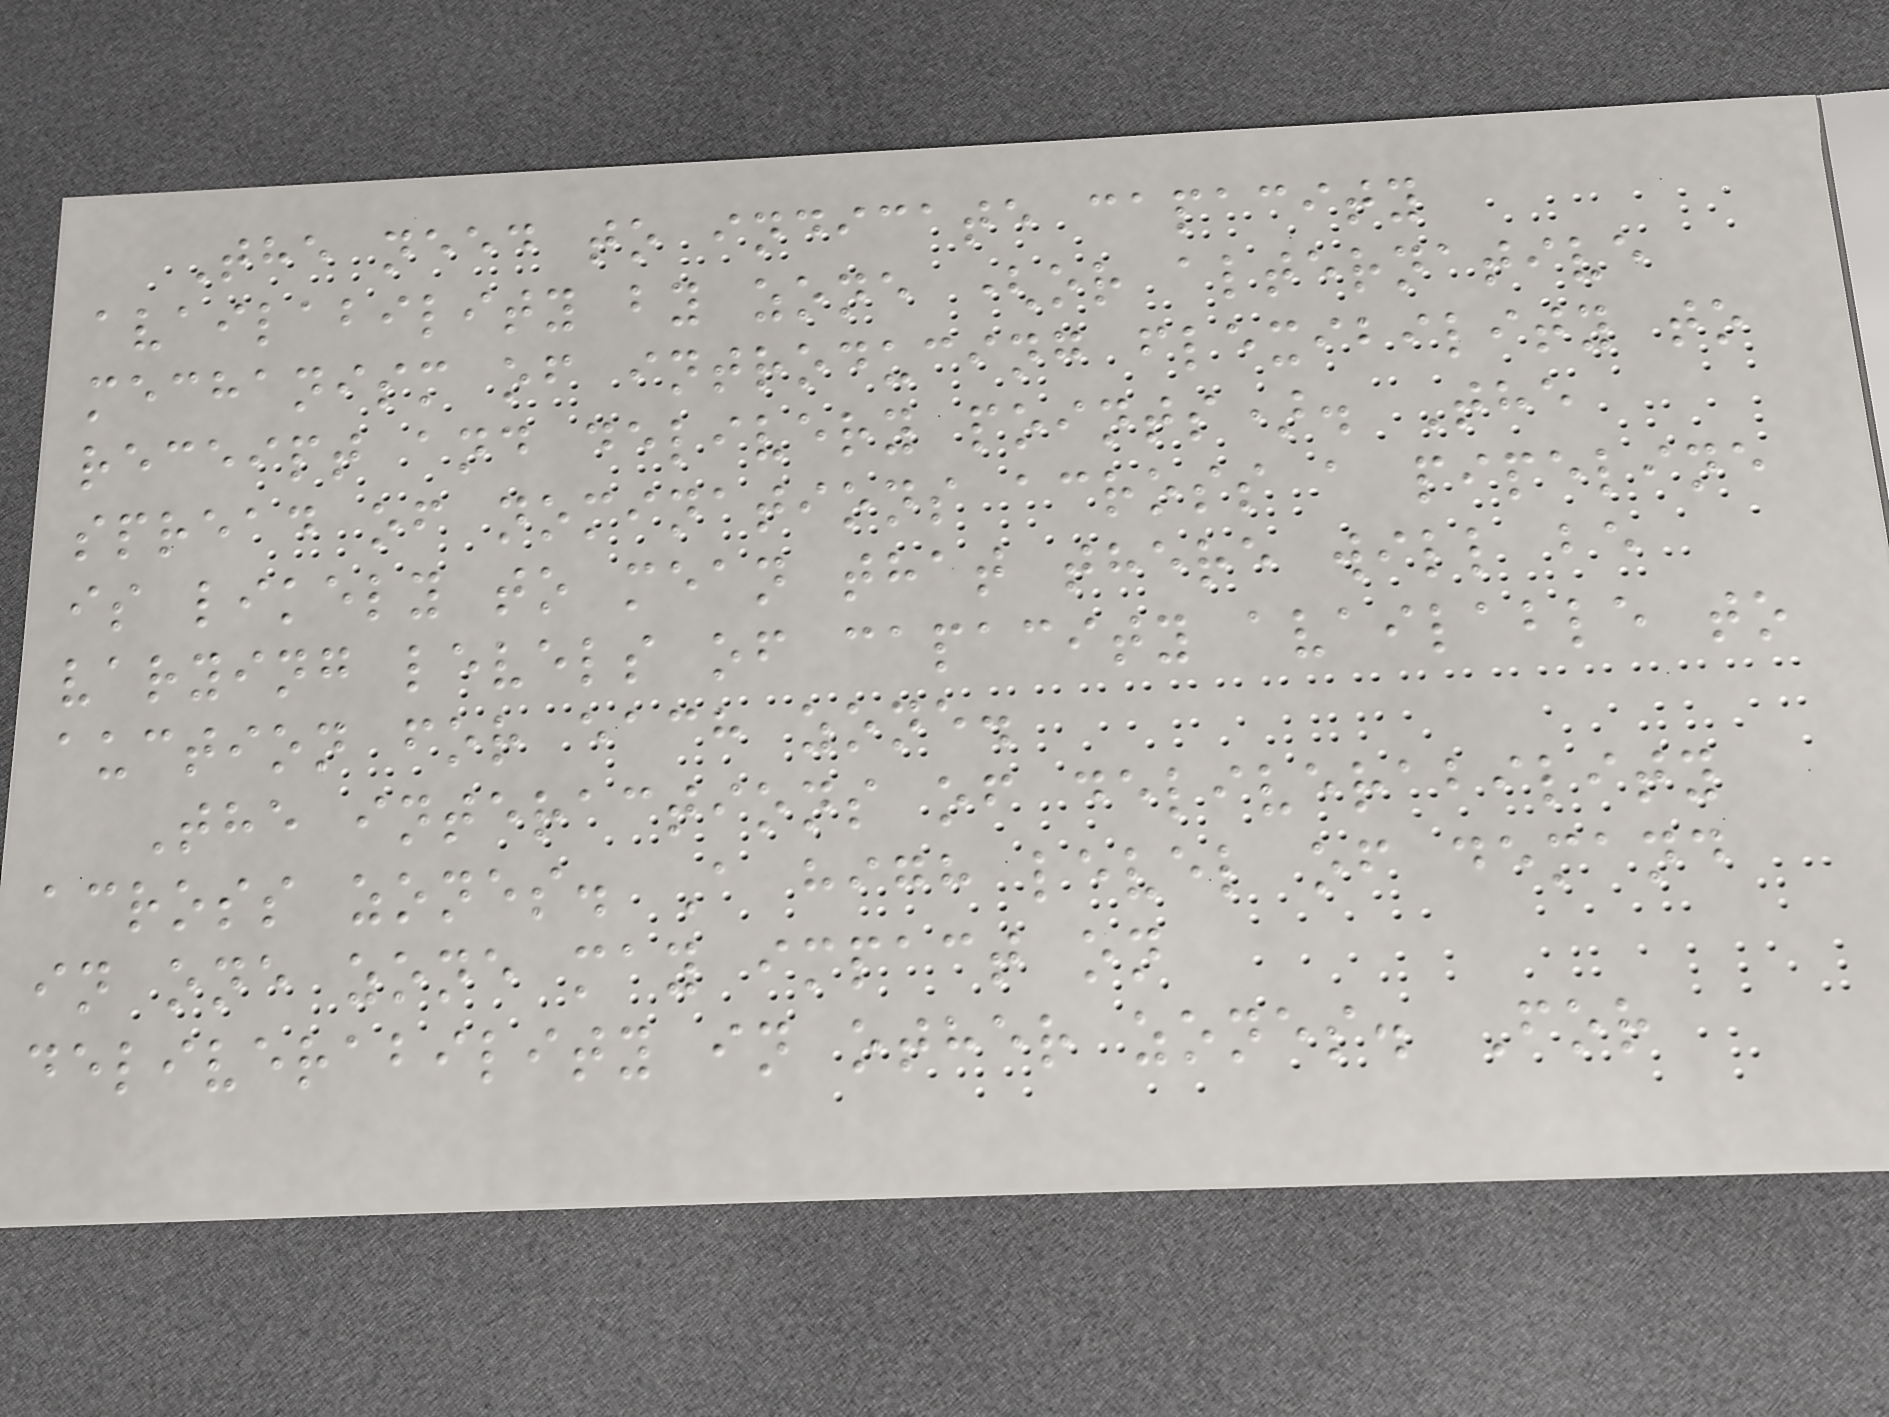The need to indicate capacity
availability by zone (or alternative
mechanism of introducing flexibility to
receipt and delivery points). The
spread of nominations across a pipeline
is likely to mean that there will be
varying levels of capacity available to
auction for each zone.
The interactions of deliverability
across zones. A high level of demand
in one zone may impact on
deliverability in other zones. For
